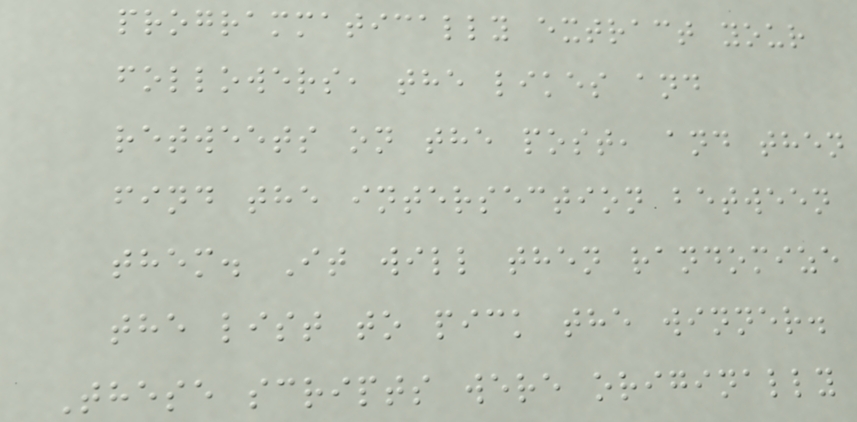programmatically extract your
followers, the likes and
retweets on the post, and then
find the intersection between
them. It will then randomize
the list to pick the winner.
These scripts were originally
